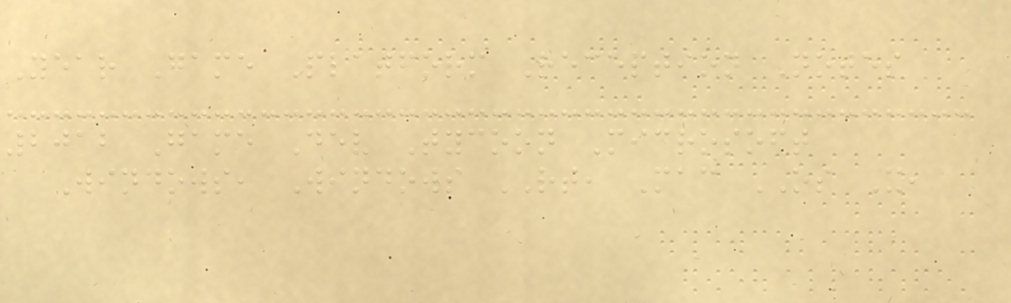Year Game Platform Reception Notes
2012 Game Dev Tycoon Microsoft
Windows, Windows RT, Mac OS X,
